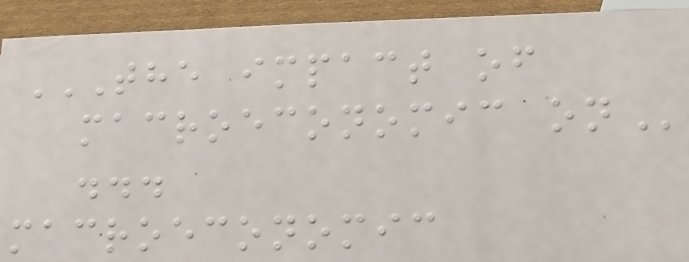THE IMPACT OF
MACROECONOMIC ON
...
macroeconomic
